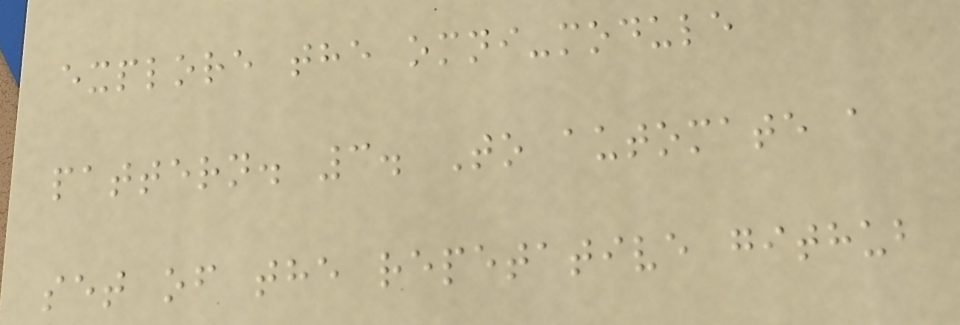explore the omni-module
pattern. 3. To automate a
set of the repetative github
